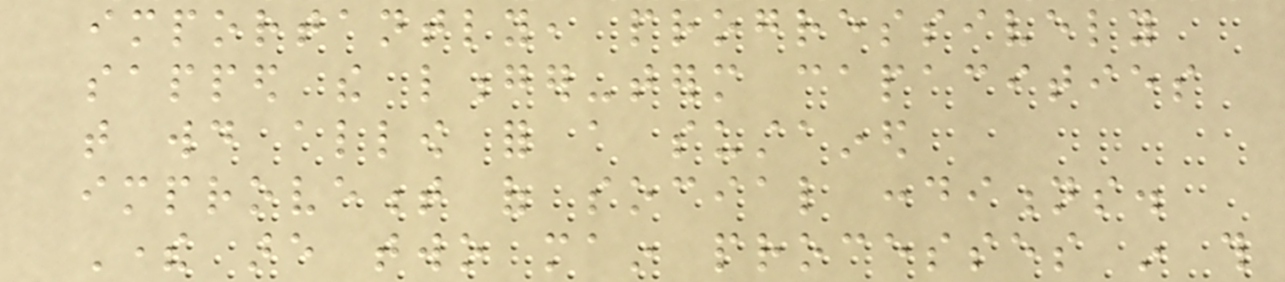importantly, progressively
sapped the longer-term capacities
that would allow for a sustained
improvement of social conditions.
There are two main processes in this
